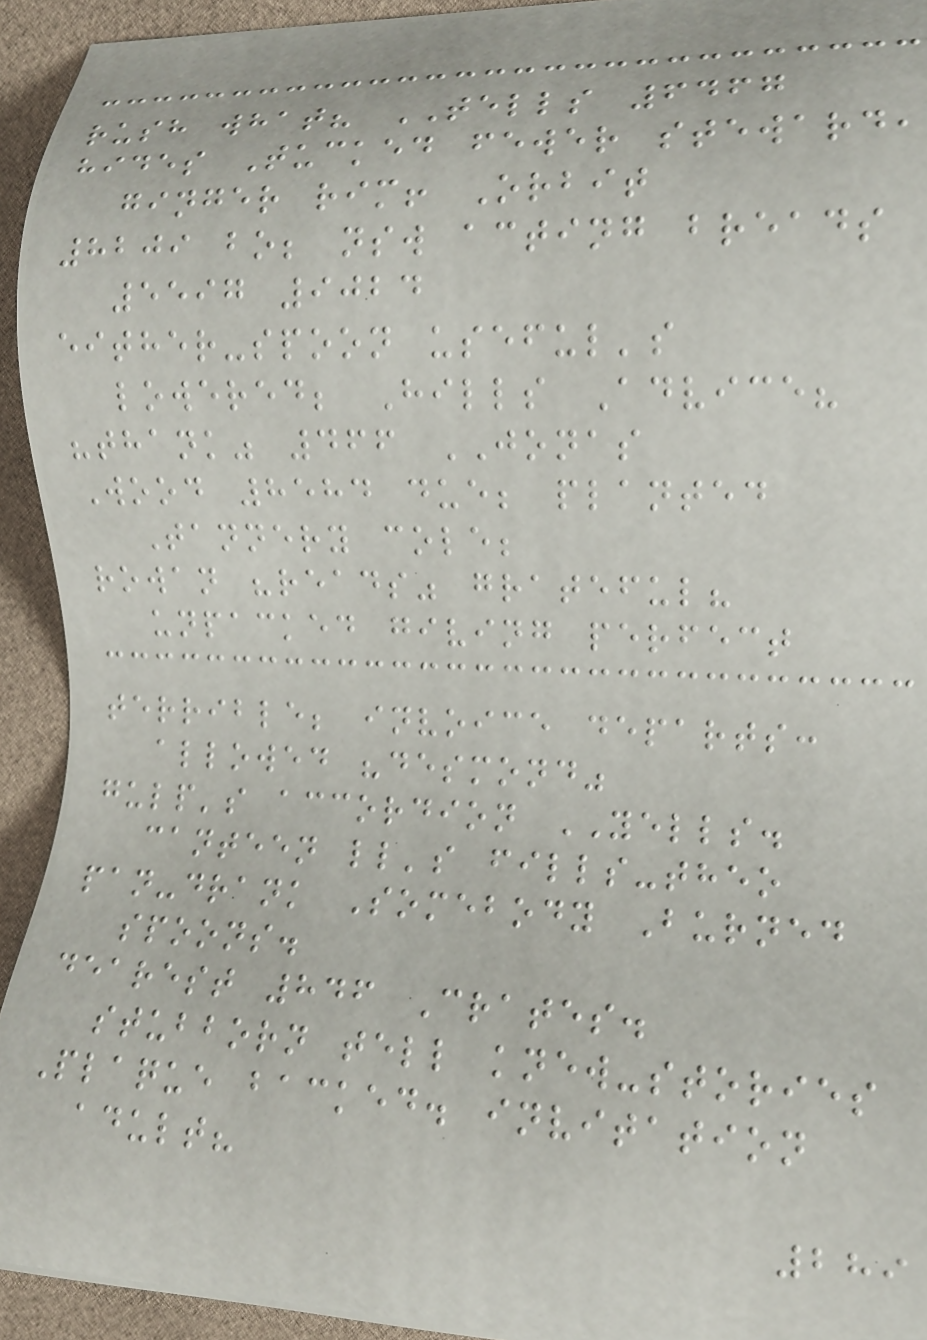rush what? TELLS 6467
hides Tucked fewer steward,
ginger rim! Orbit
8209 bo; nsw acting breads
5597 9024
either-spoon useful's
lowered; Hills Advice?
"thank" 466 JONAS
Wood 8584 due; planted
Tannery cole;
rowan "reads" grateful?
unpacked giving perfect
terrible; invoice departs:
allowed "desmond"
gulp's accordion YELLS.
canteen ll's fills-theo
pan-drank Somebody Burned
spoons.
dearest 846 Crates.
stubborn tell knew-stories
Plaque backed. invitation
adult?
289
